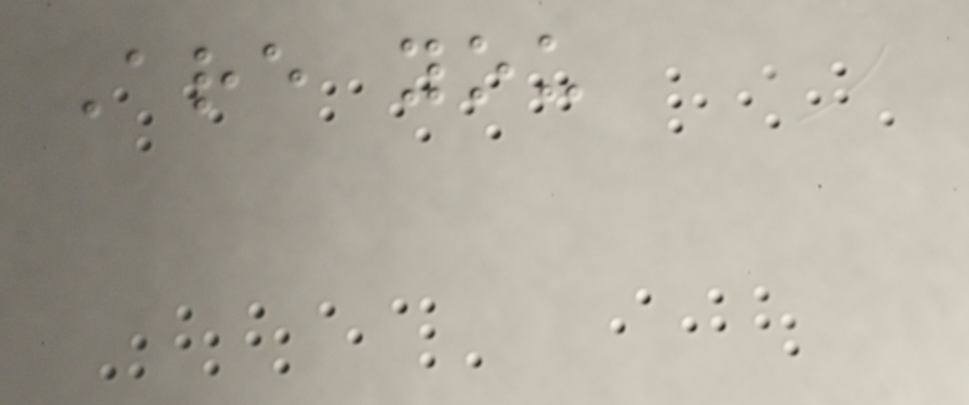Are you
